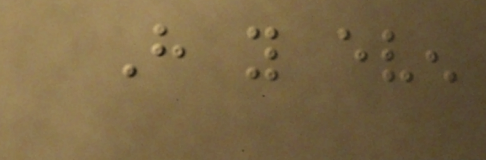Have you even
